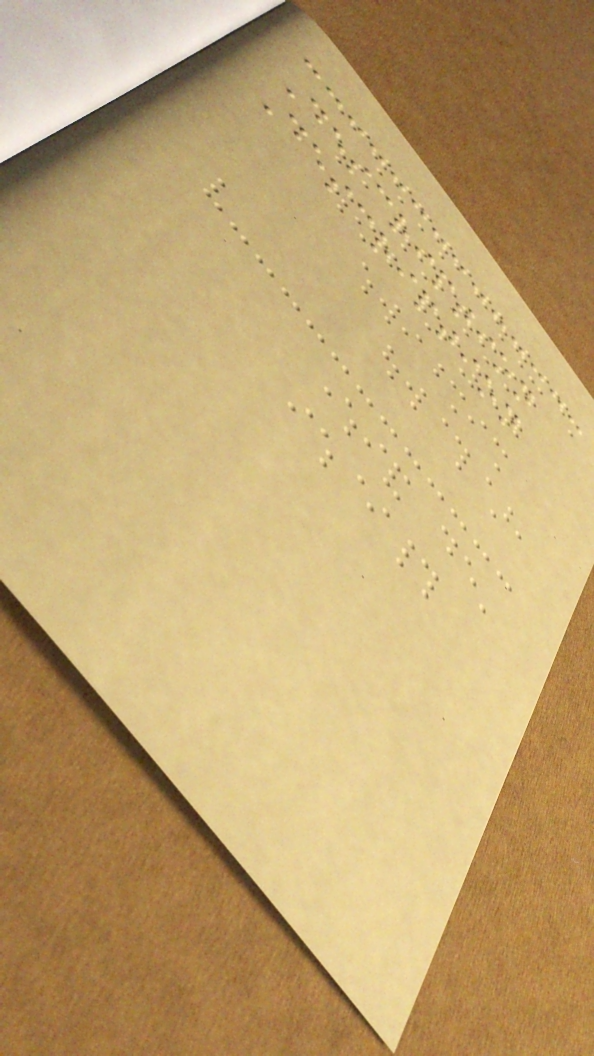Description
Description
